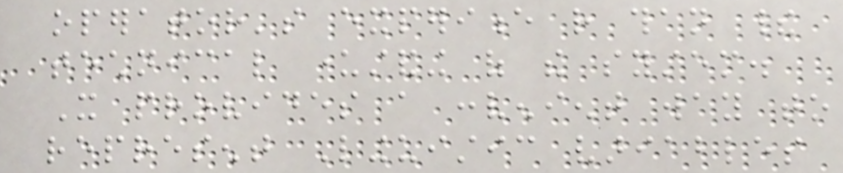operator's experience rather than their
technical understanding of the system.
It provides a convenient way to
represent Linguistic variables
